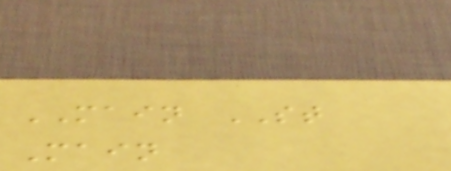MAIN ST
Main
